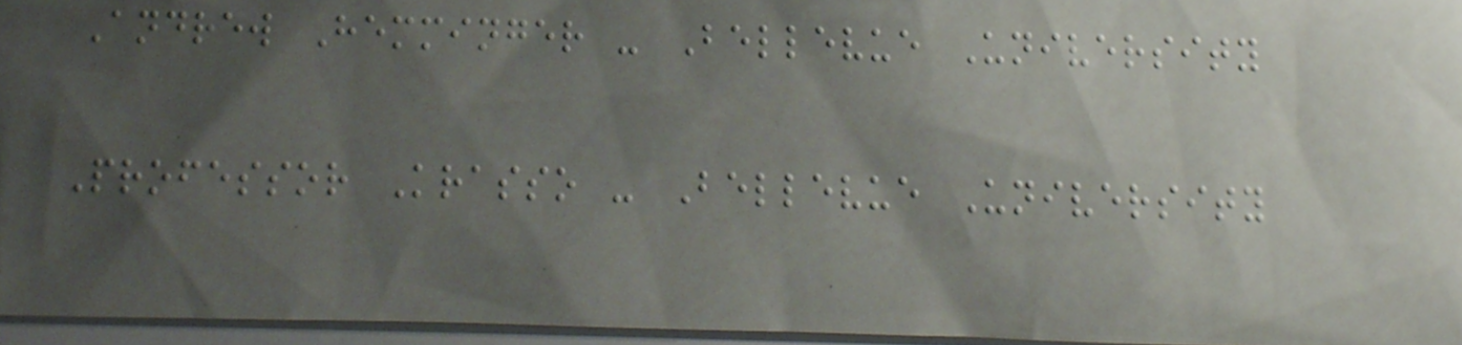Andrew Hemminger - Bellevue University
Professor Krasso - Bellevue University
